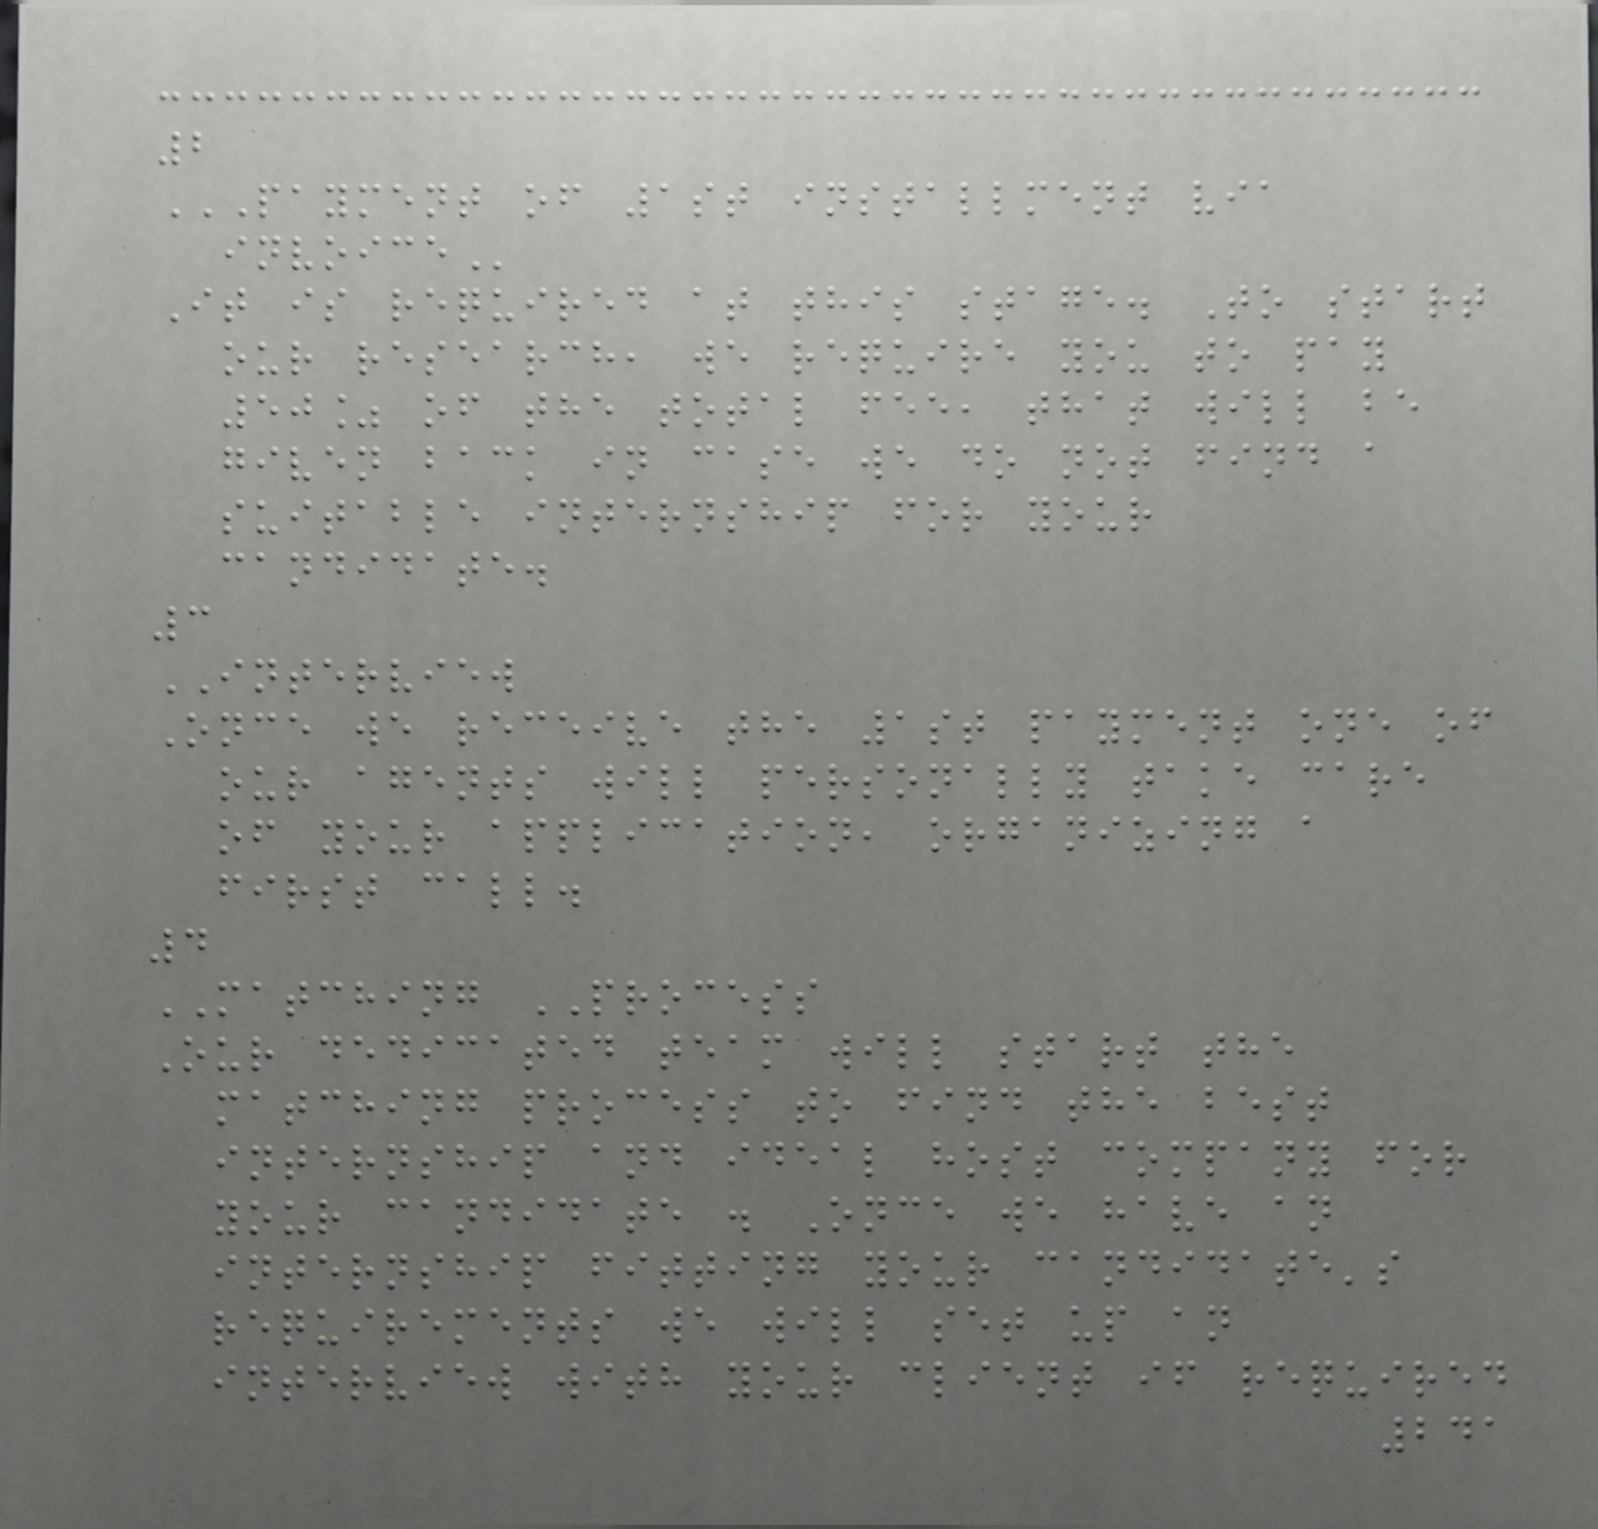2
PAYMENT OF 1ST INSTALLMENT VIA
INVOICE
It is required at this stage. To start
our research, we require you to pay
50% of the total fee, that will be
given back in case we do not find a
suitable internship for your
candidate.
3
INTERVIEW
Once we receive the 1st payment one of
our agents will personally take care
of your application, organizing a
first call.
4
MATCHING PROCESS
Our dedicated team will start the
matching process to find the best
internship and ideal host company for
your candidate . Once we have an
internship fitting your candidate's
requirements we will set up an
interview with your client if required
241
